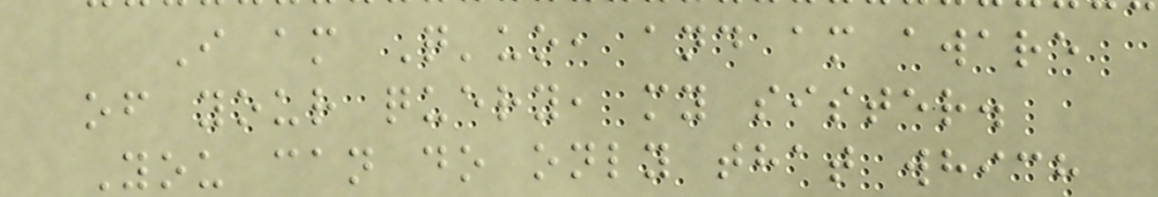I am Q'uo, and am aware
of your query, my sister.
You can do only that which
